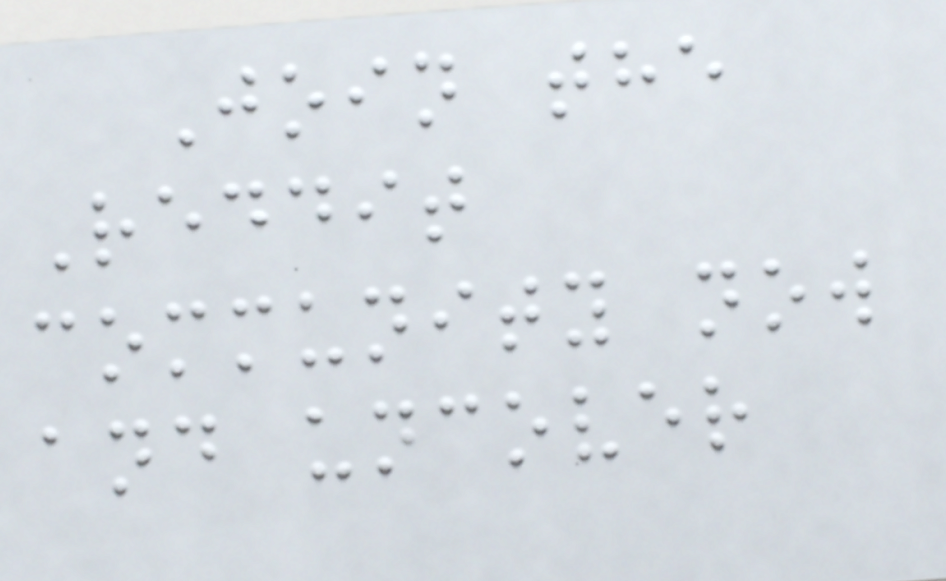Join the
Reddit
community now
and uncover
